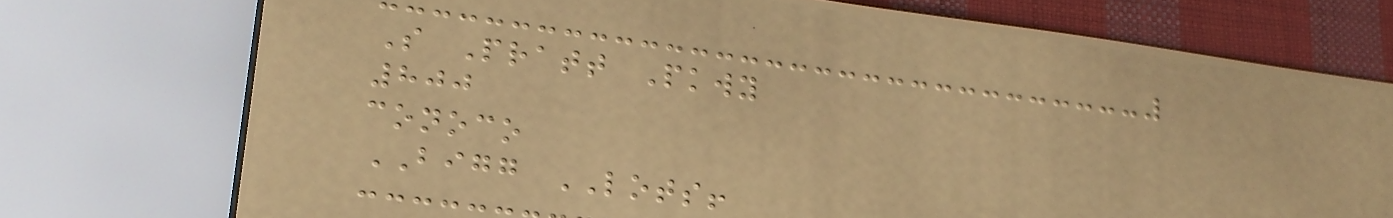S Pratt Pkwy
800
conoco
BIGG LOTS!
